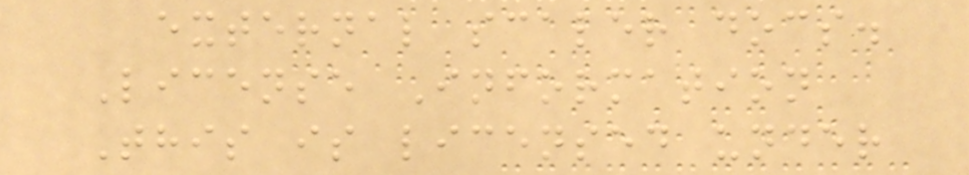external scaler docs.
License Information
This is licensed under
